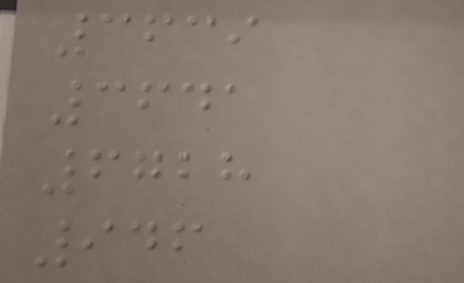3639
3641
6728
946
